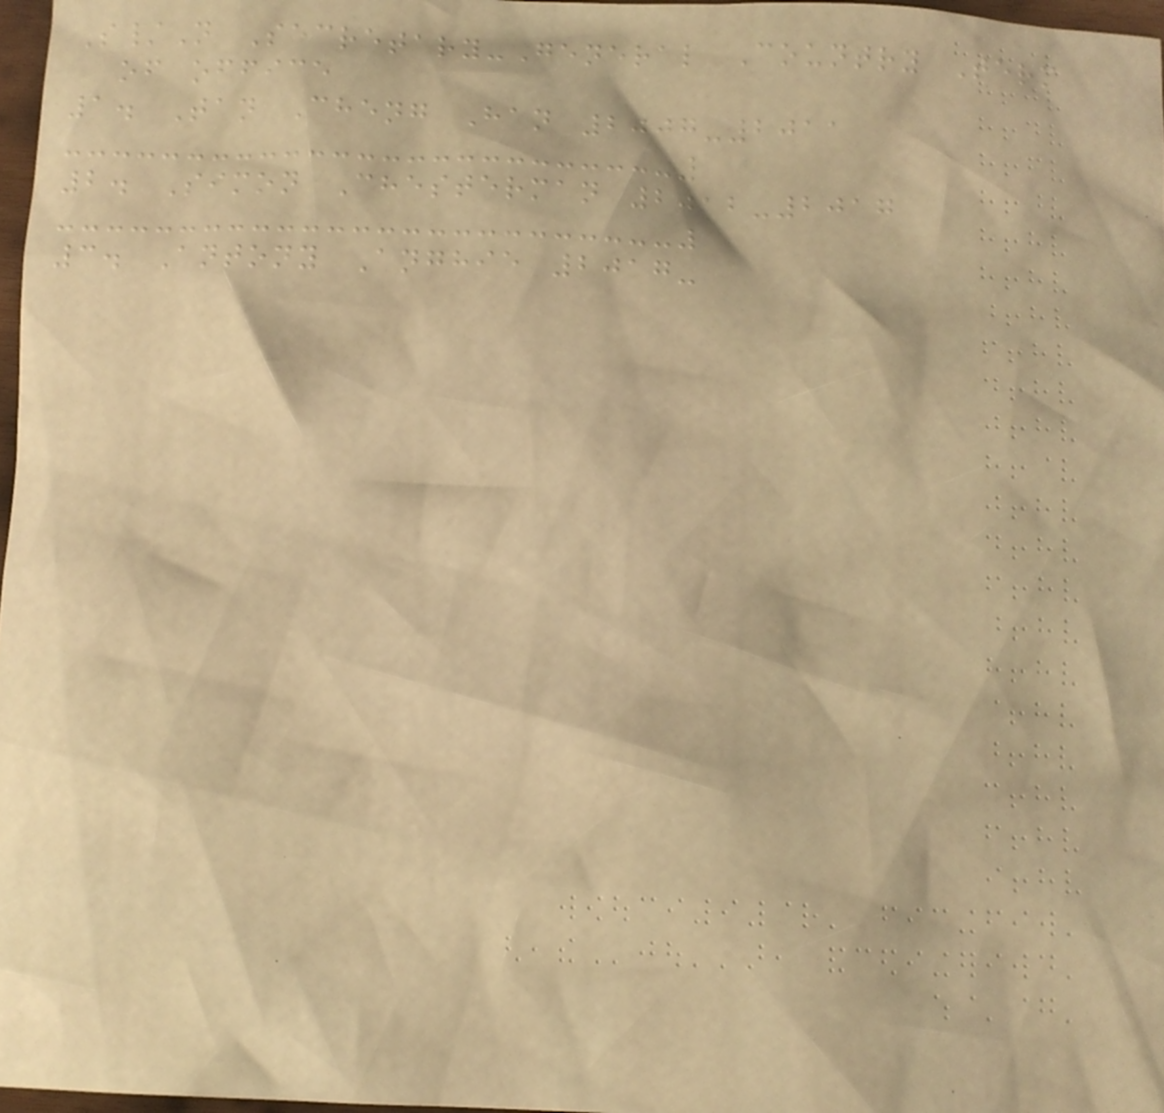S/N Secretary-General Country Term
of office
1. Tan Cheng Han 2007-2011
2. Simon Chesterman 2012-2017
3. Antony Anghie 2017-
